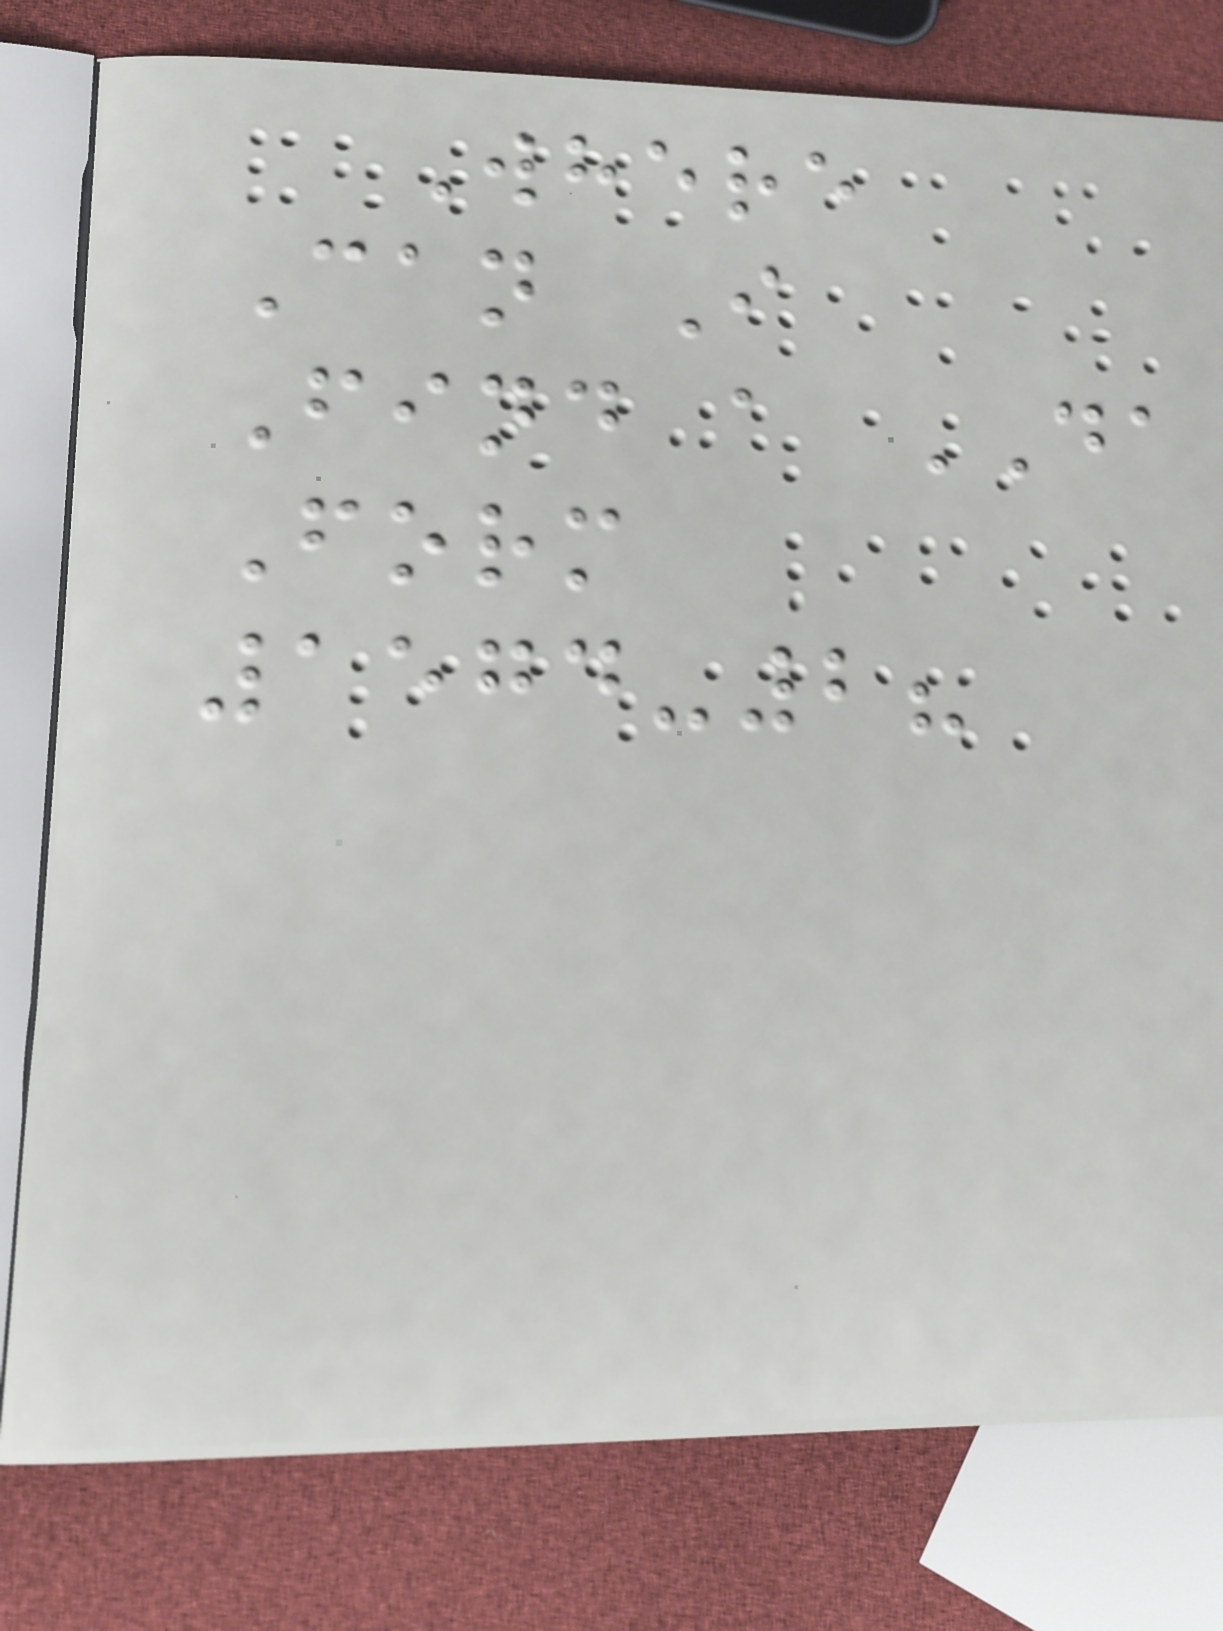Where
Can I
Find a DA
Form
1574-2?
